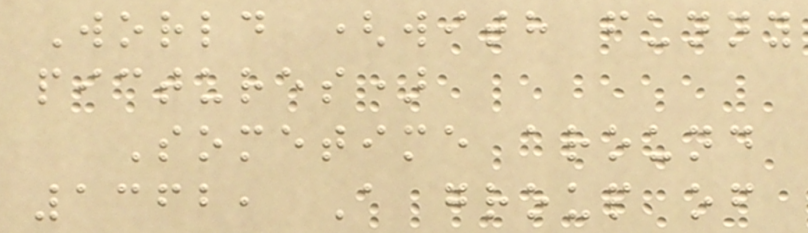World (with funny
pictures)
Sometime around
1362, A group of
